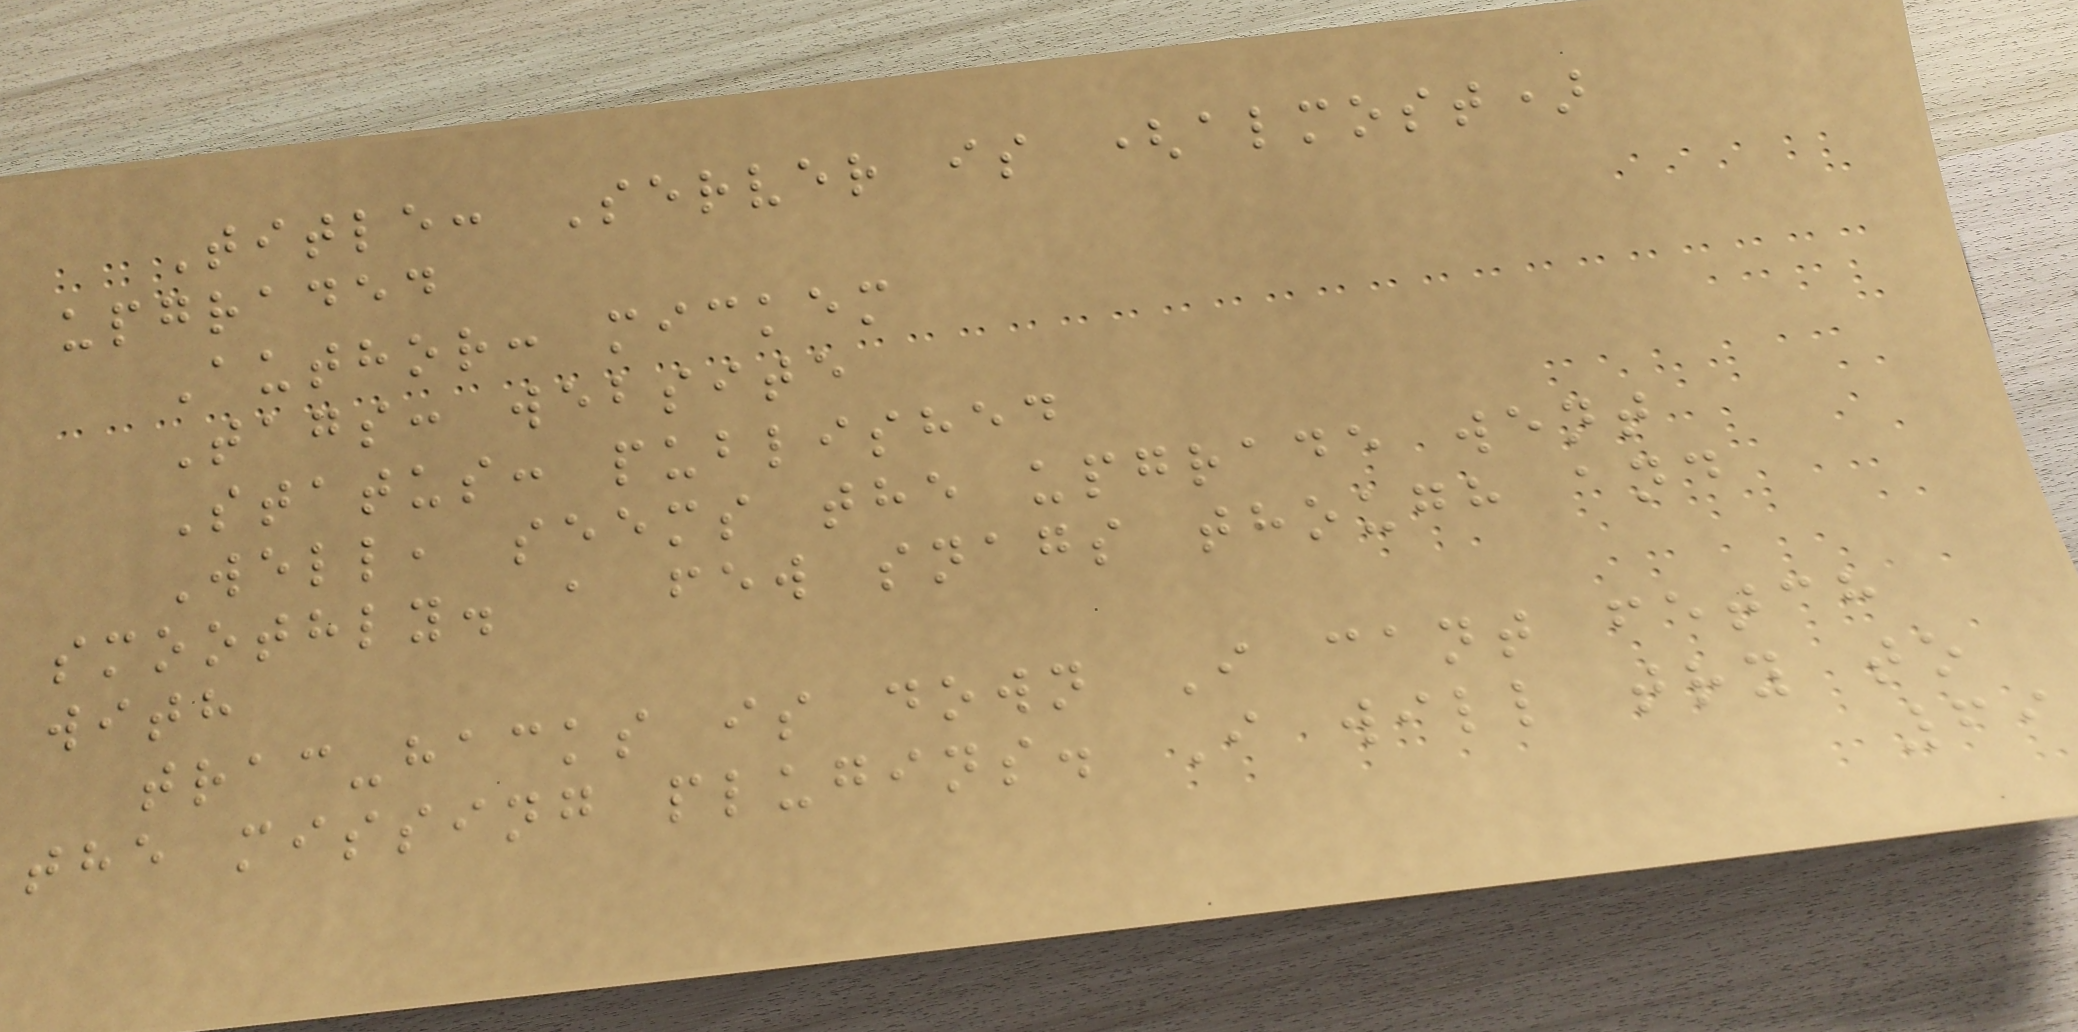Title: Server is (almost)
upgraded
Author: mickem
Tags: website
Status: published
Well, seems the upgrade went
smoothly. a few snags though and
with
trac-hacks is down I cant fetch
the missing plugins. I will try to
69
